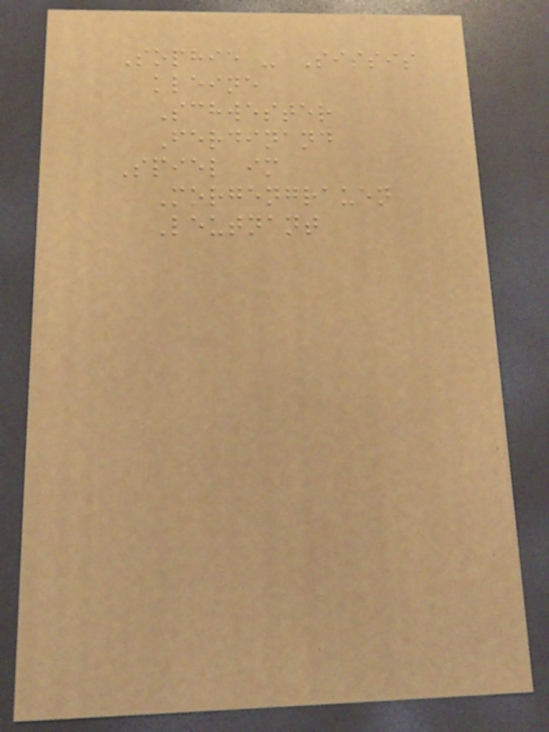Sophie - Sissis
kleine
Schwester
Ferdinand
Spiel im
Morgengrauen
Leutnant
